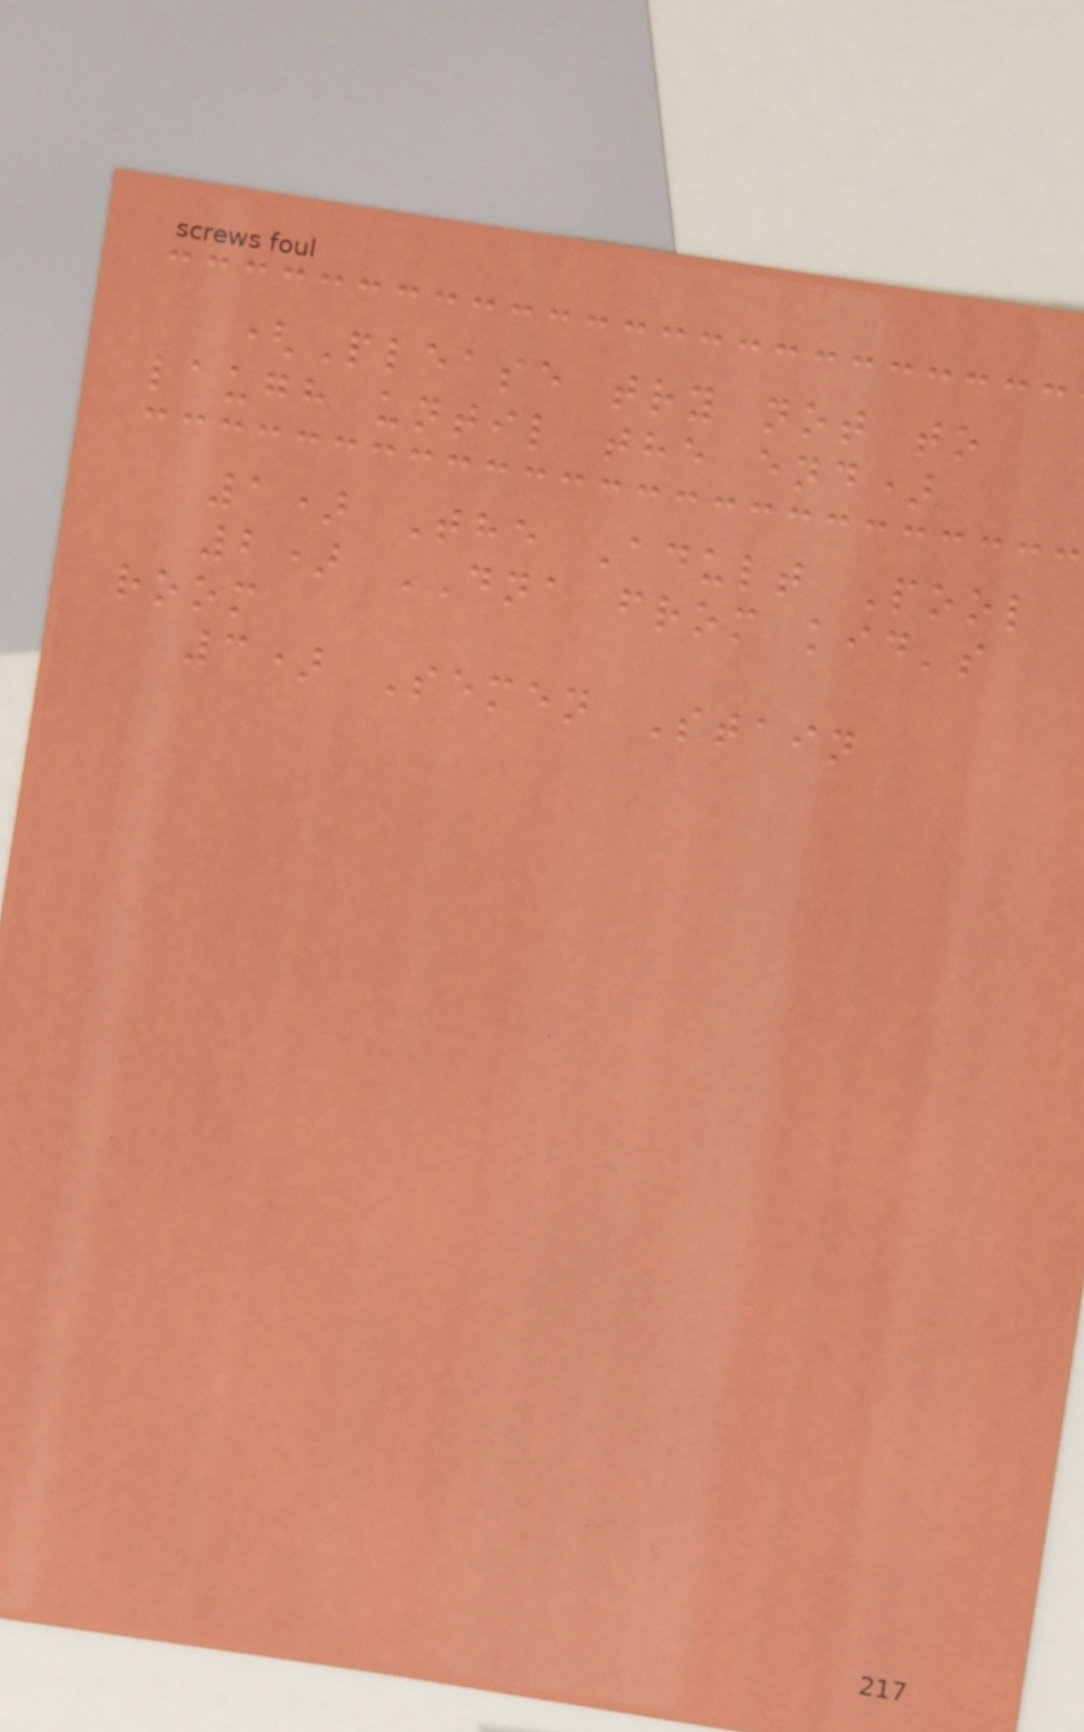(Please try not to
laugh until the end)
1) The Adult Pool
2) DNA from kid's
room
3) Semen Stain
